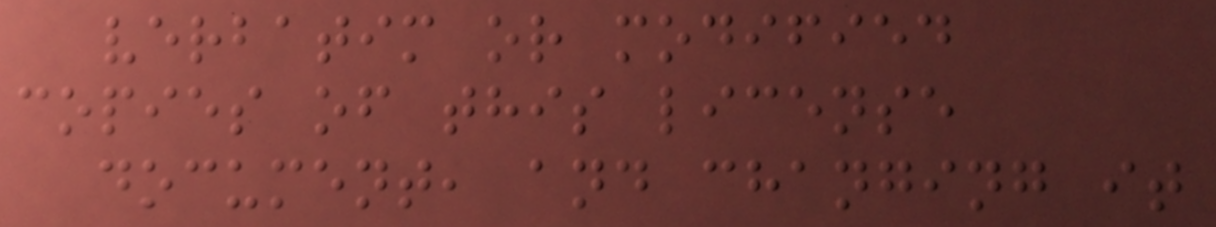verbatim or modified
copies of this license
document, and changing it
